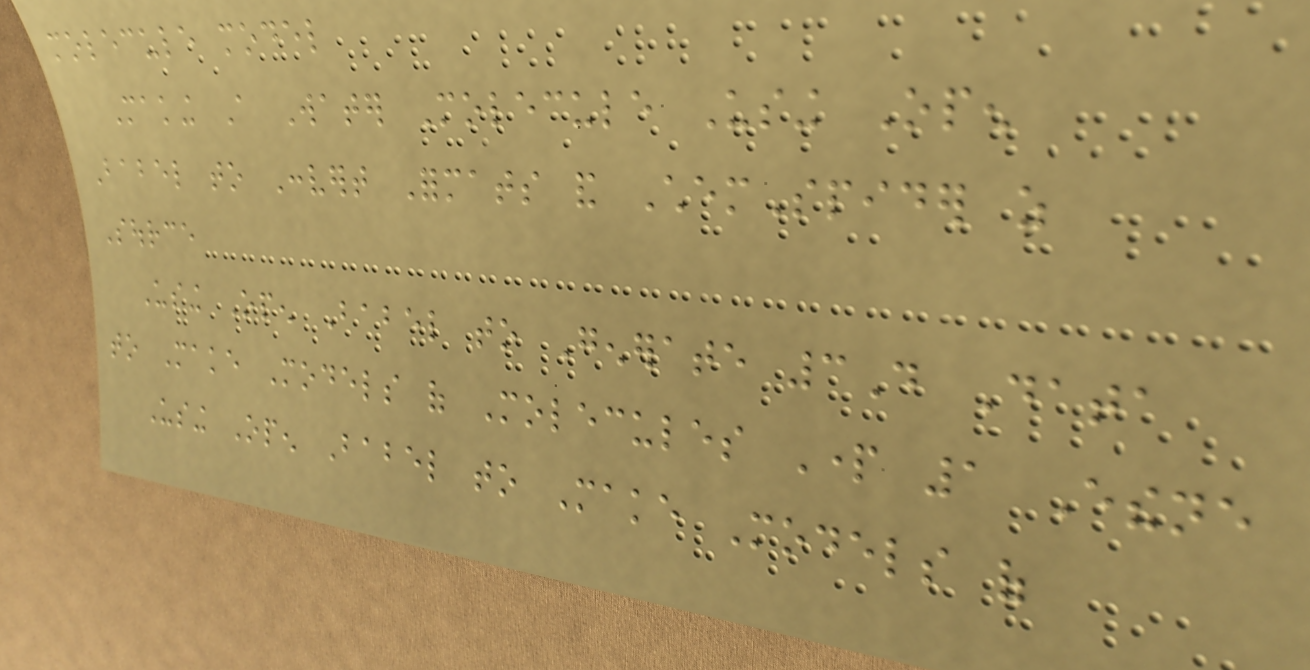molecule model
Making A Water Molecule Using Open
Babel to Convert Formats and ChemSpider as
Source
Using Open Babel to Generate 3D Data
to Make Models of Molecules Part 1 Ethene
Using Open Babel to Make Models of
